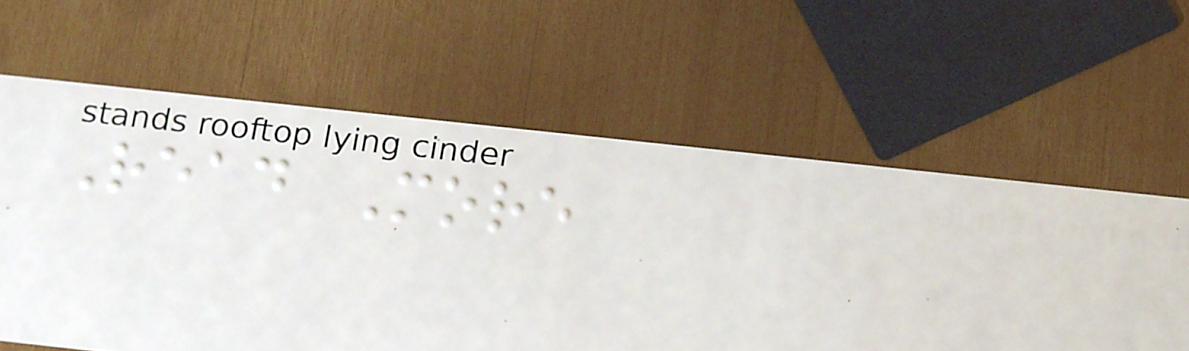Read More
